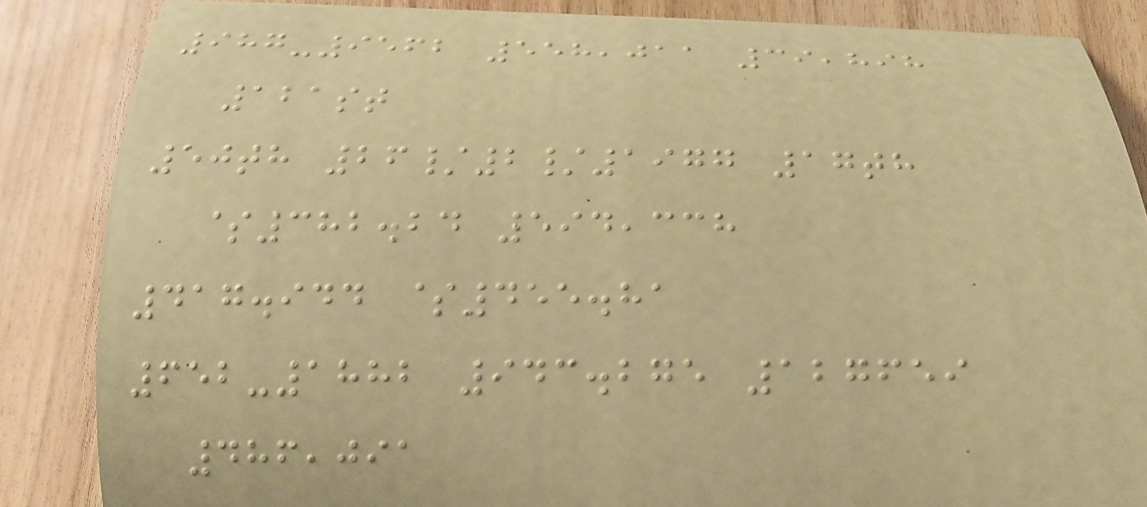987-9562 558,011 39,898
121st
50th 26/2/1977 17th
$382.24 594,338
417.944 $455.81
652-1882 943.275 127659
486,091
